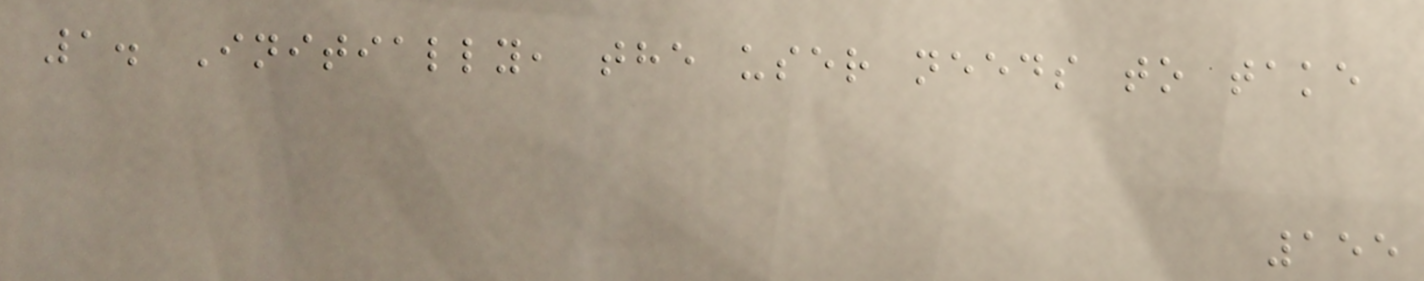1. Initially, the user needs to take
155
